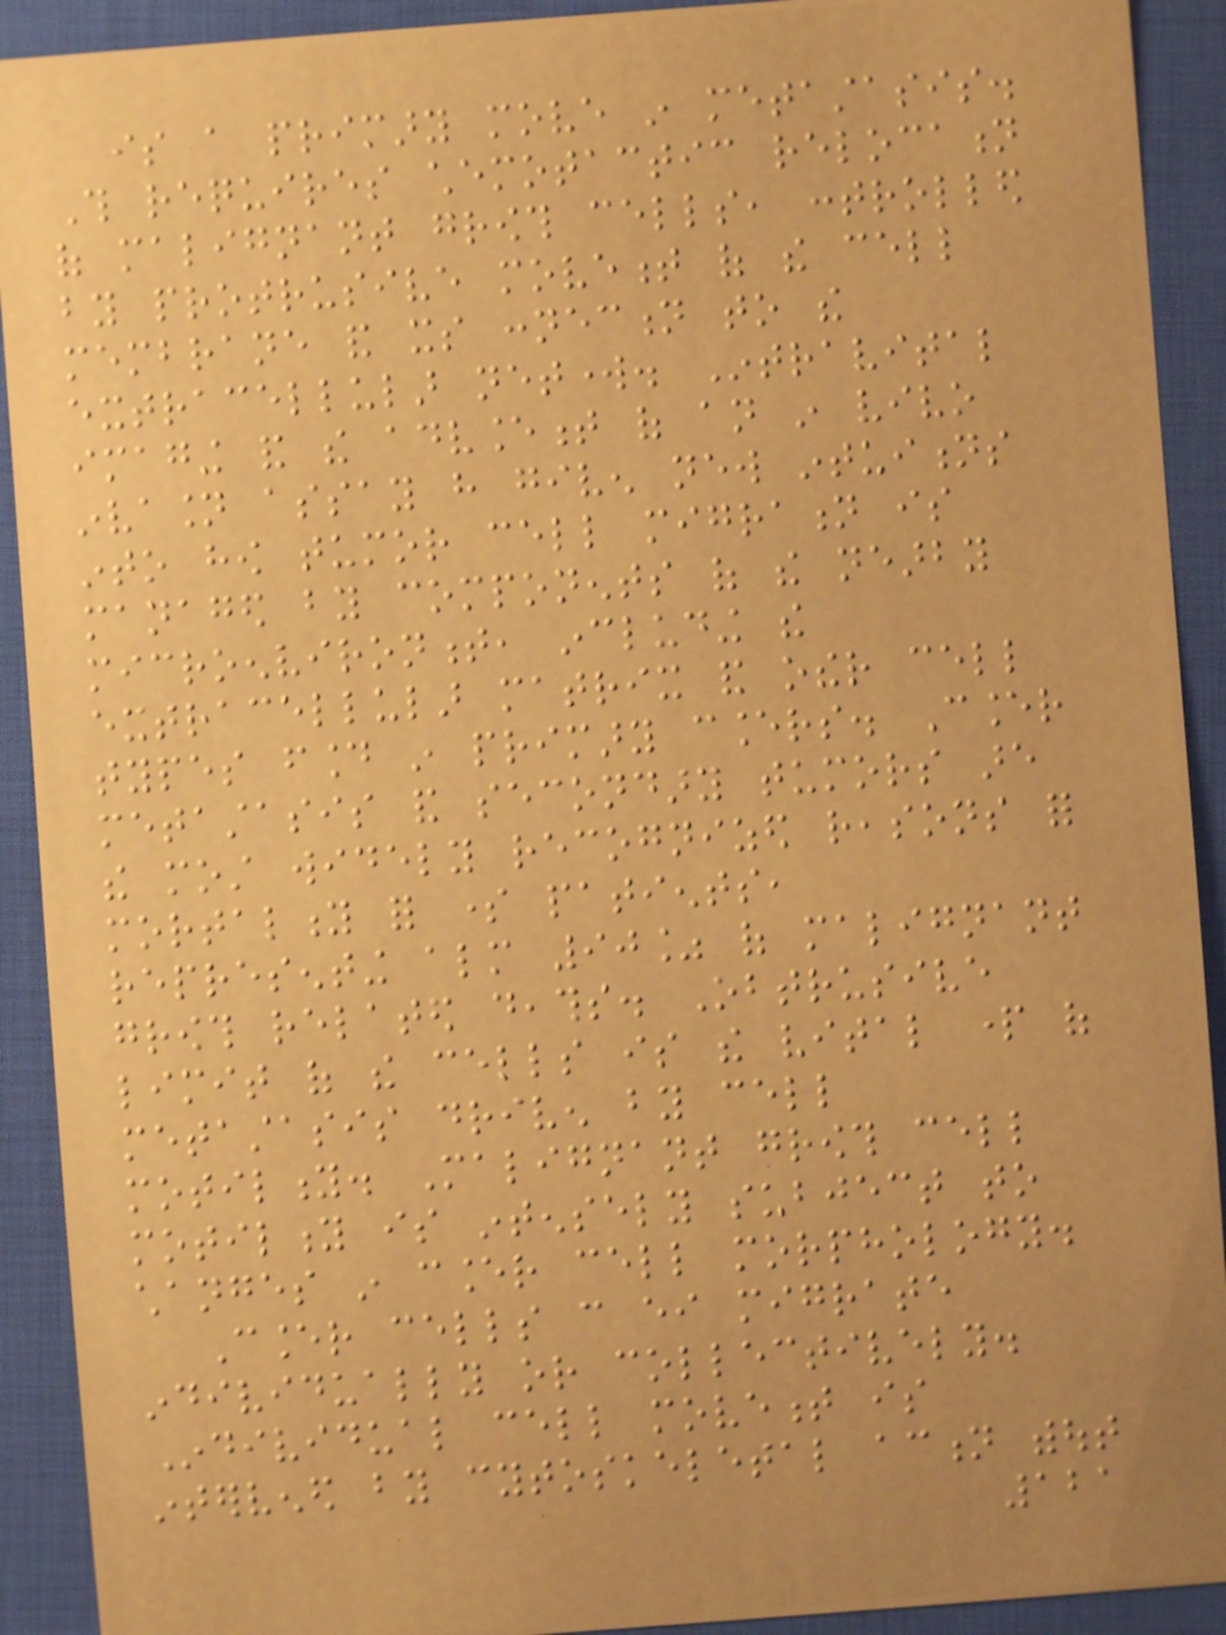is a primary move in metastasis.
This requires chemotactic relocation
of malignant growth cells, controlled
by protrusive movement of the cell
membrane and its connection to the
extracellular network. Intravital
imaging and the advancement of an in vivo
invasion assay have given new intuitions
into how tumor cell migration is
managed by components of the nearby
microenvironment, including the
extracellular matrix and other cell
types found in primary cancers. Cancer
metastasis and secondary tumors are
the most widely recognized reasons for
mortality for some patients,
representing almost 90% of malignant
growth related deaths. Obtrusive
limit of the cells is the vital part of
metastasis driven by cell
motility. Malignant growth cell
motility is intensely subject to
changes in cancer cell morphology.
Cancer cells can either migrate
individually or collectively.
Individual cell movement is
intervened by cytoskeletal action without
121
